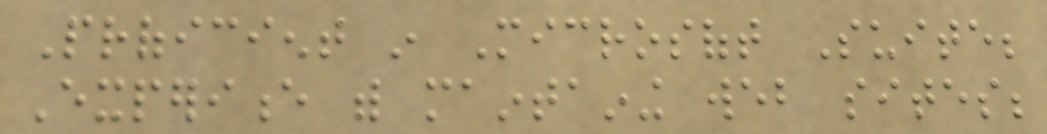Proficient in Microsoft Suite;
Experience with maintaining web sites;
